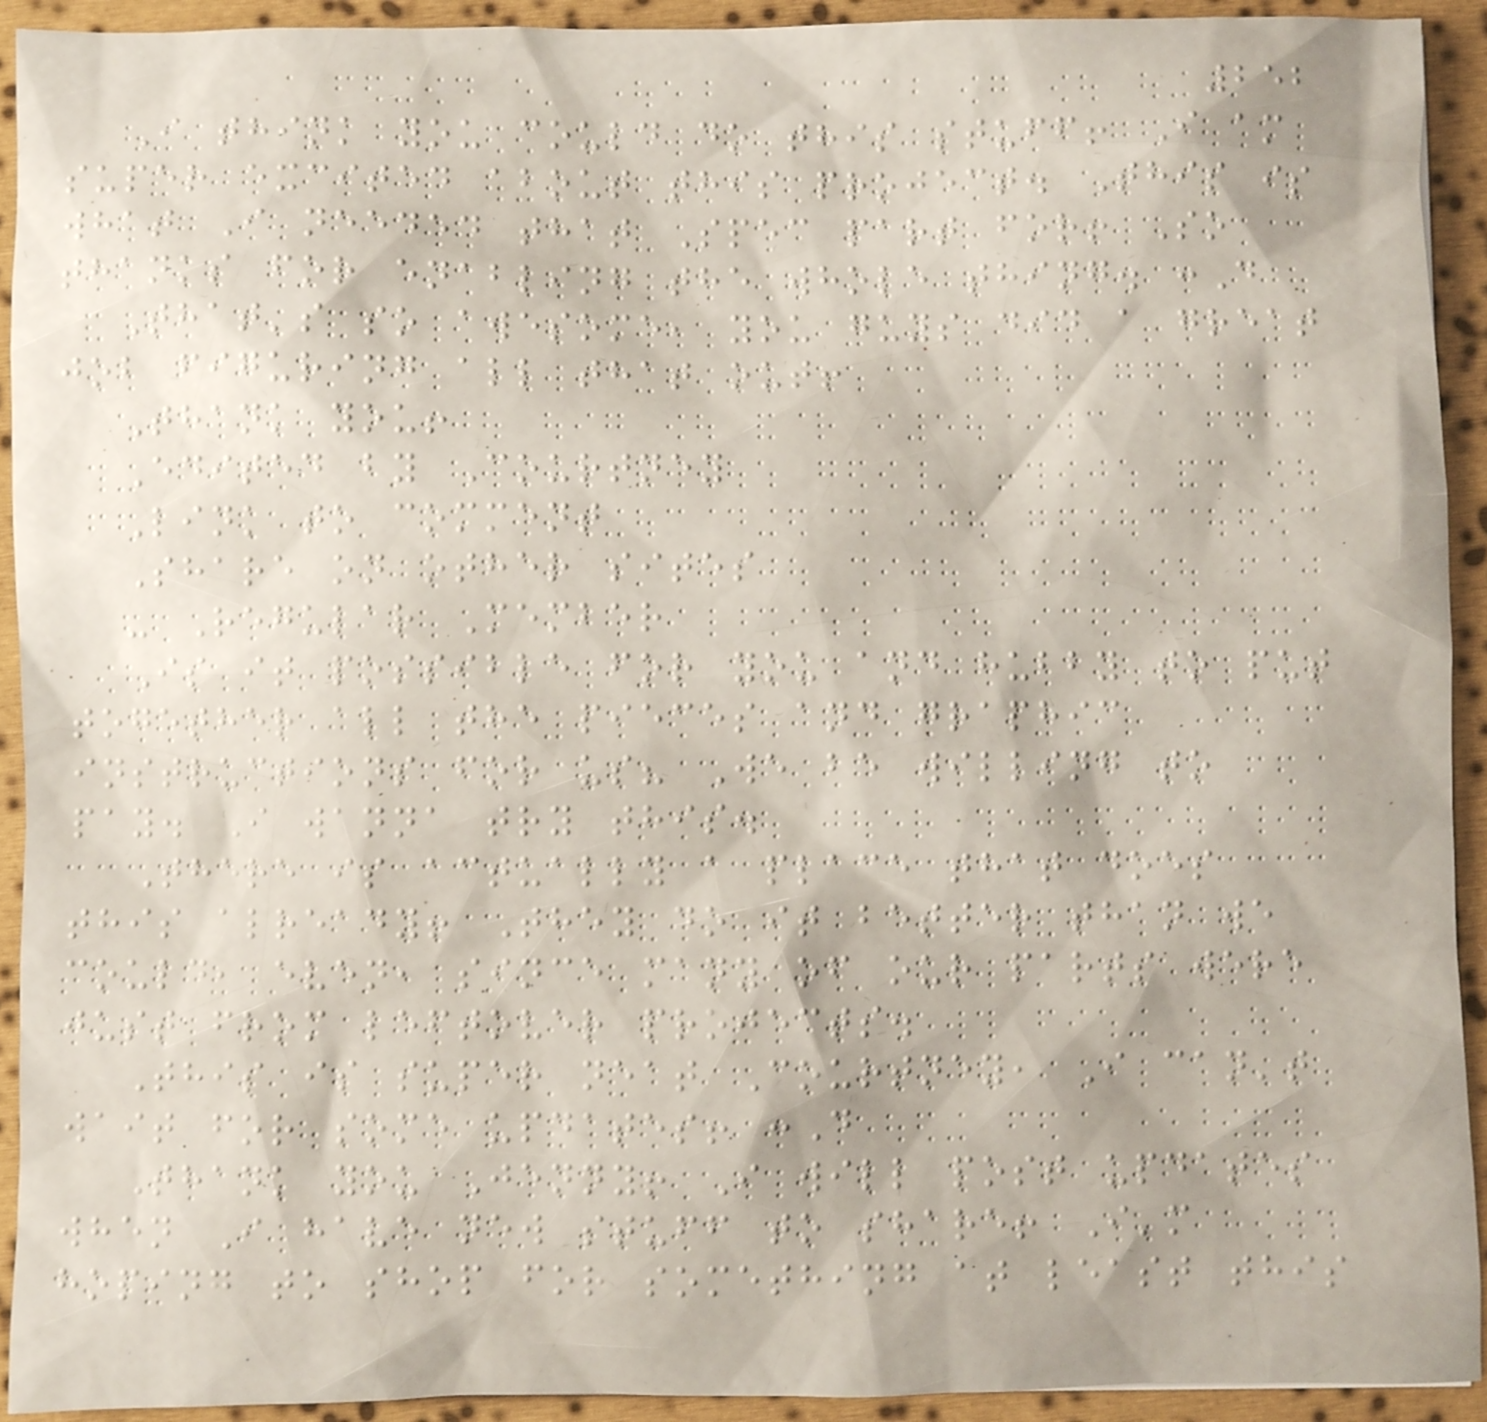252
I think you could do this stuff! I am
super excited about this project. This is
what I needed that Spec part for! So
thanks for enabling the whole thing. :D
That's so awesome, you guys did a great
job figuring all that out!
Thank you!
Edited by Courtney
Link to comment
Share on other sites
- Regular Member
Is it possible for you and hubby to put
together all the pieces and graphic
instructions for us? We be willing to
pay. I wanna try this.
There is actually a place that does
this already! They do it better than we
could, even, since many of our parts were
just from leftover projects.
This is super neat Courtney, I can't
wait for some updates! :D
Thank you Jenny! I will post updates
when I have new stuff to share! I'm
hoping to shop for something at least this
